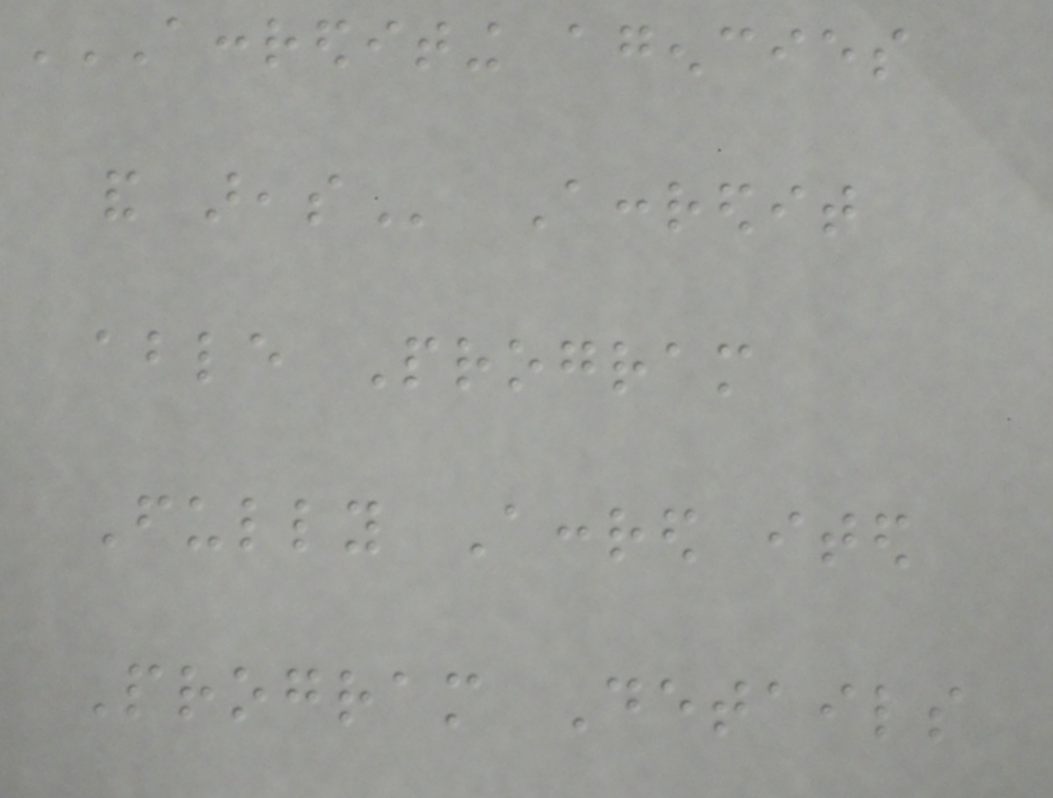ACCREDITING AGENCIES
AND AREAS Accredit
able Program
Fully Accred ited
Program Details
